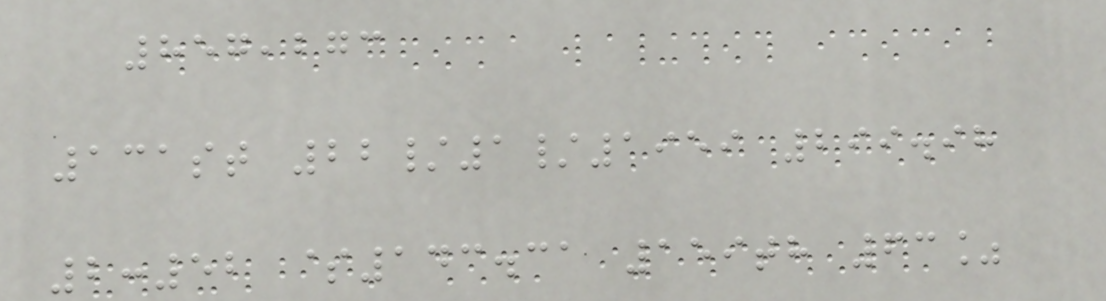857,273
131st 22/1/1959 299.98
2:52 $143.31 159th 63%
